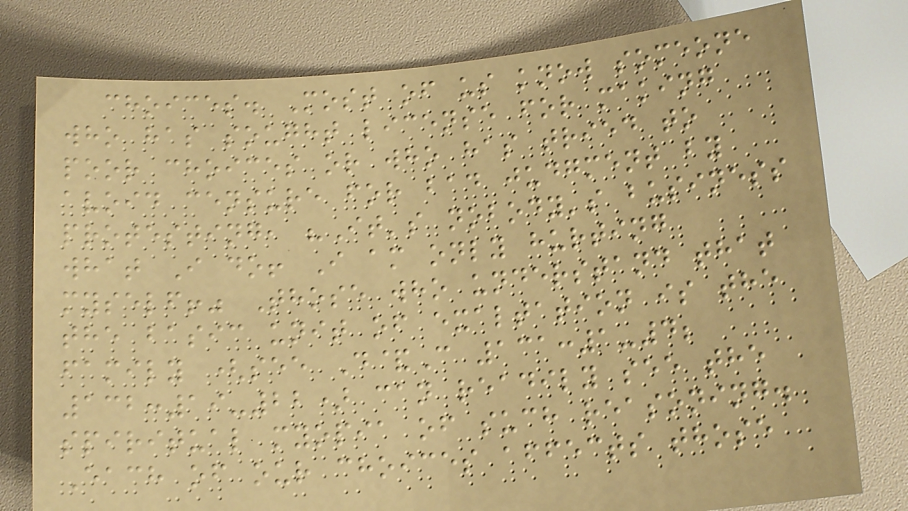choices. Most of us know someone
who has sought license for making
poor choices or who has tried to
avoid censure for bad judgment by
protesting, "It's nobody's business
what I do! I am only hurting
myself!" Those who understand that
the basic unit of exaltation is the
family (see D&C 131:1-4;
132:19-22) can readily see the
spiritual myopia of such reasoning.
Each of our choices affects those
